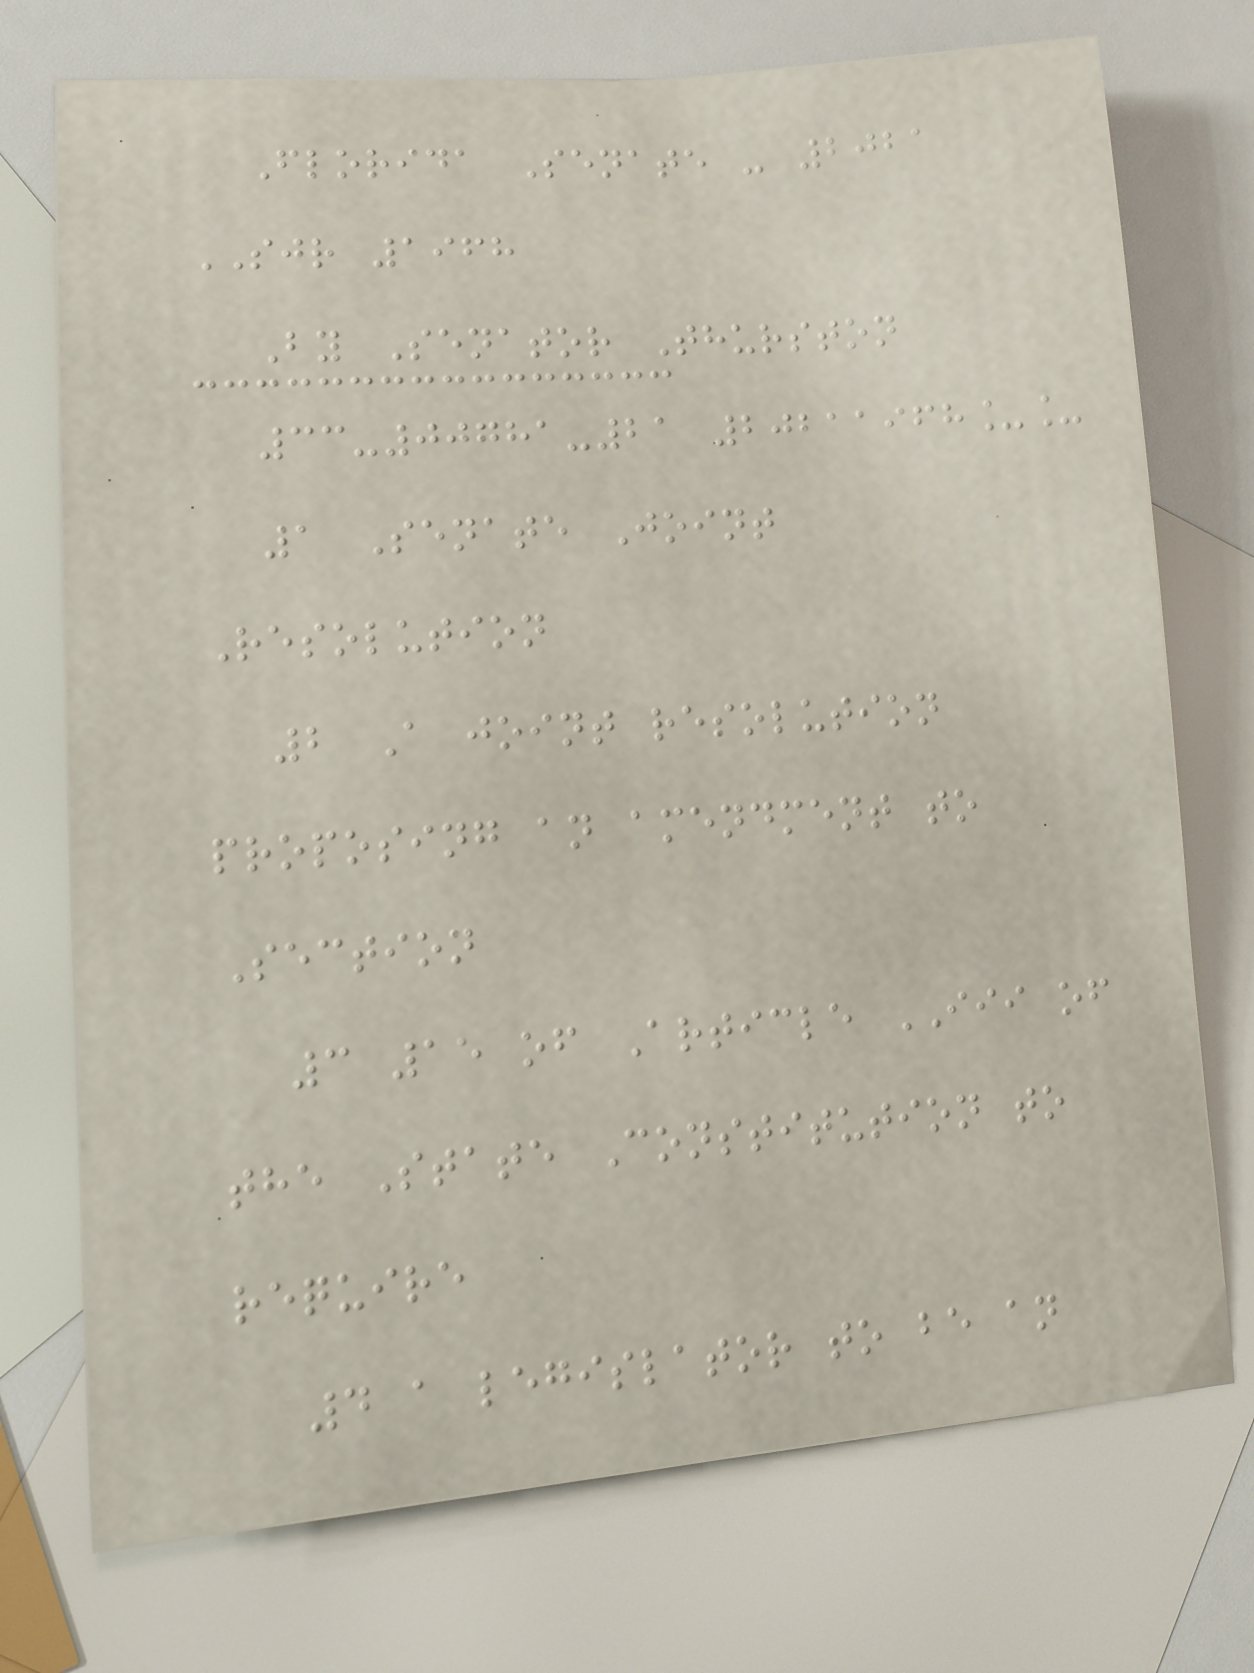Florida Senate - 2021
SJR 1968
By Senator Thurston
33-00781-21 20211968__
1 Senate Joint
Resolution
2 A joint resolution
proposing an amendment to
Section
3 15 of Article III of
the State Constitution to
require
4 a legislator to be an
